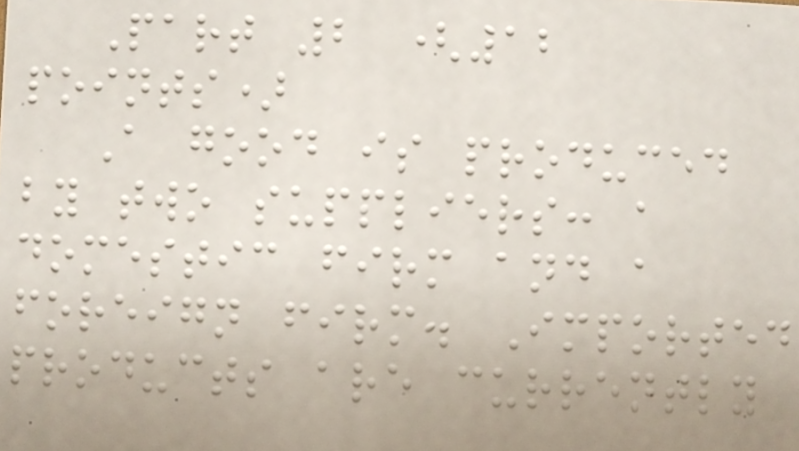Part 2 (12
points)
A good is produced
by two suppliers: a
domestic firm and a
foreign firm. Imported
products are currently
